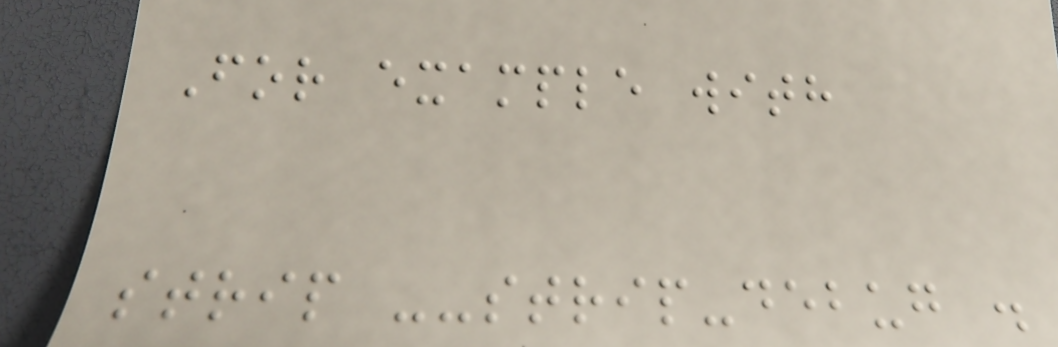For example with
strip --strip-debug .
